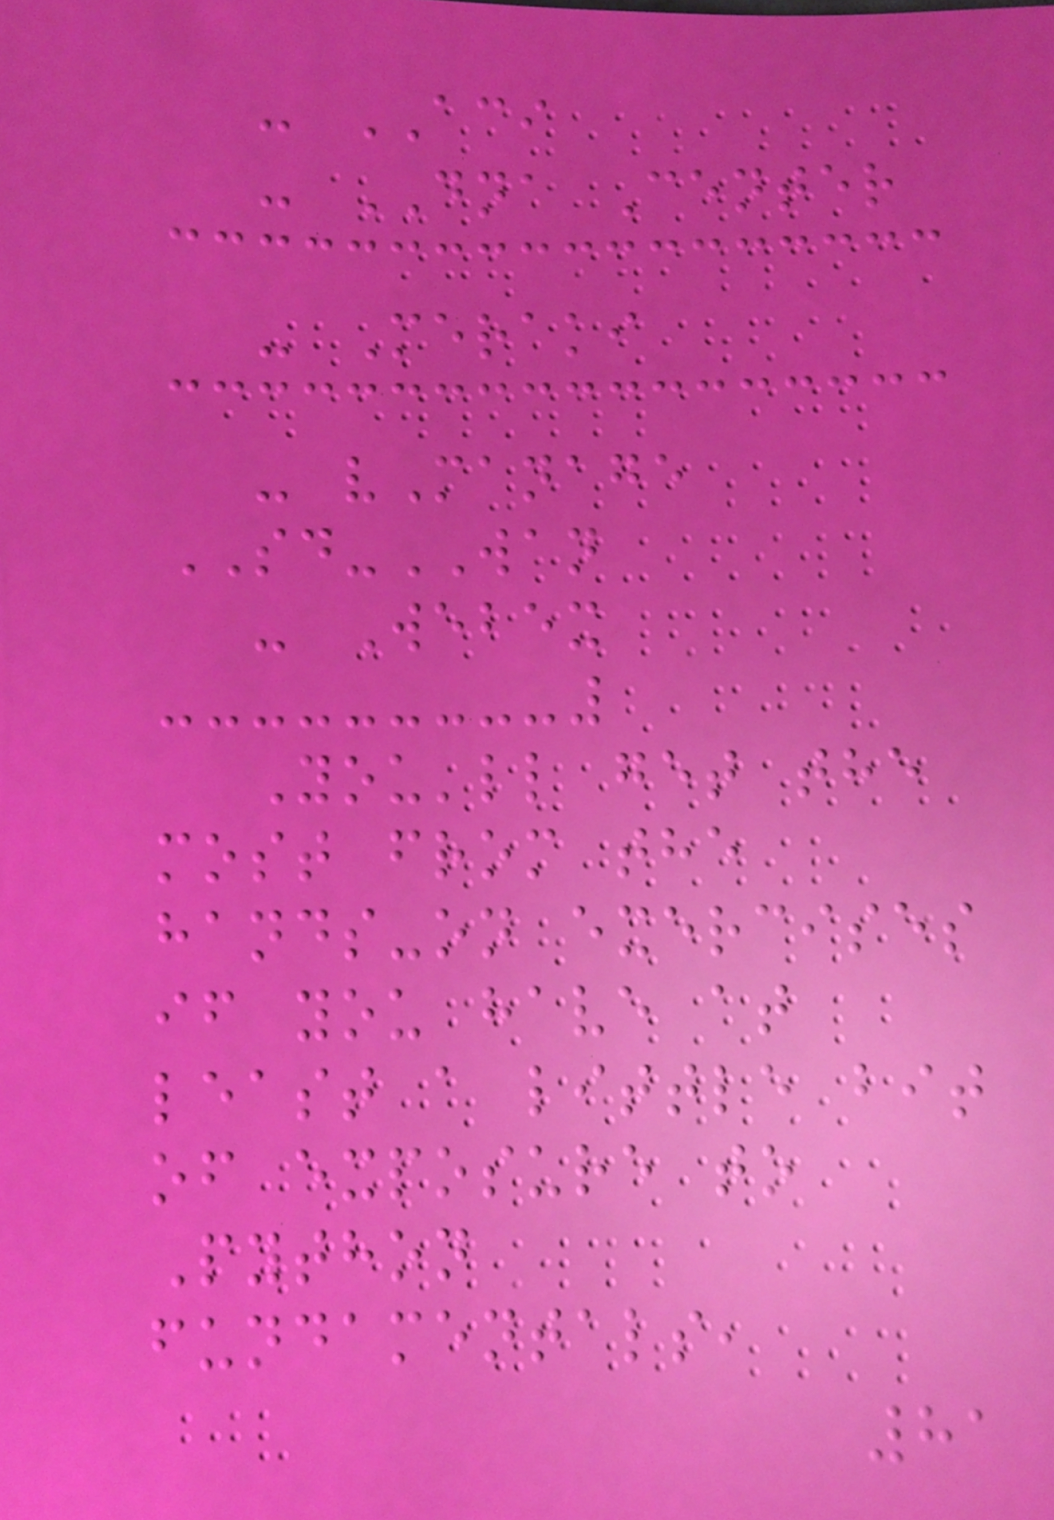- ACI
- DNA Center
- Meraki
- vManage
SD-WAN
- Webex
You'll get the
most from the
hands-on exercises
if you have at
least a little bit
of exposure to
Python
fundamentals,
81
